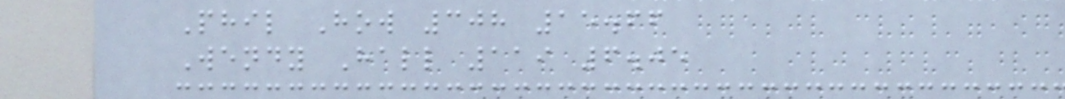Phil How 308 15.66
Wendy Hall 119 6.05
